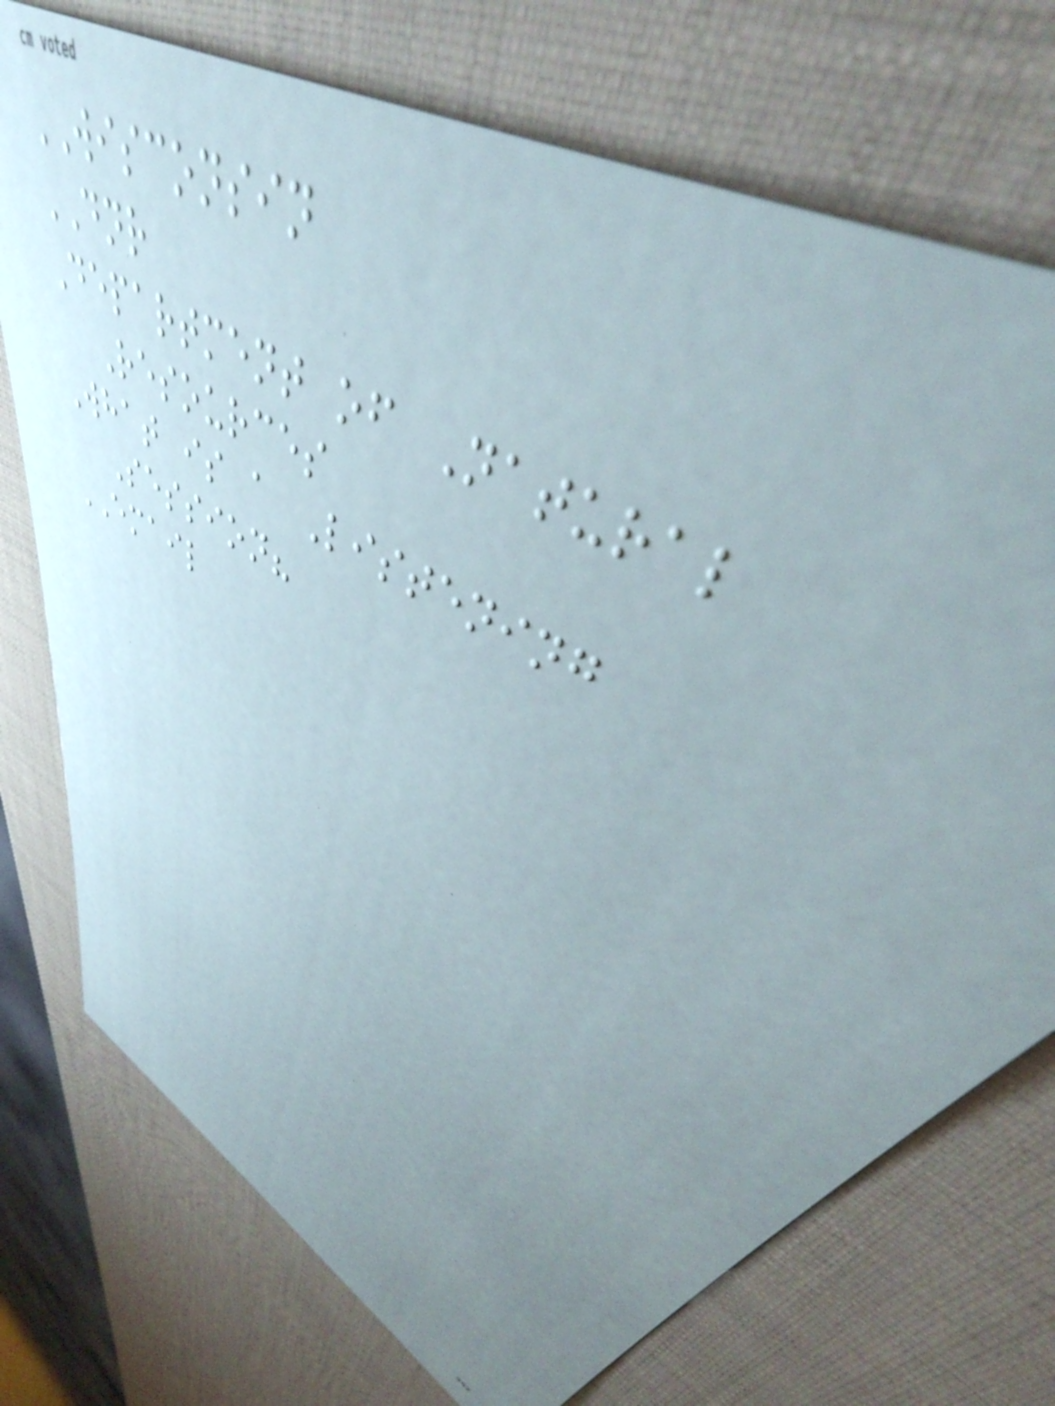WISCONSIN
DNR
Department of Natural
Resources
What is a Listening
Session?
EMAIL
